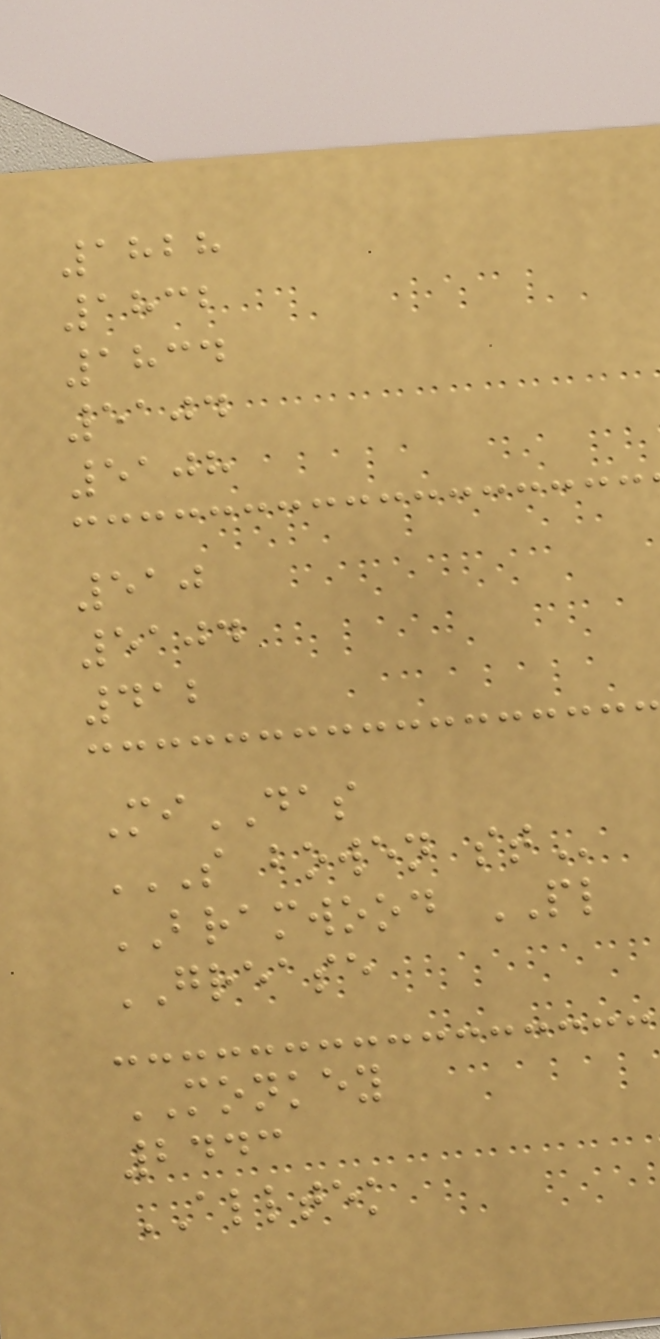1828
1832
1834
5104
5108
510
5104
412
MiDAS
S BOWEN ST
BRAMWOOD PL
GREASE
MONKEY
2443
ALLTEK
